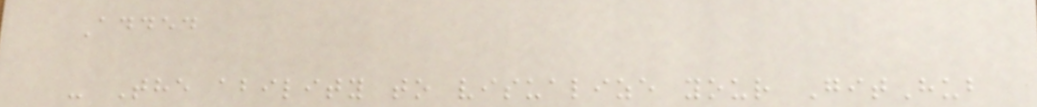Added
- The ability to visualize your GitHub
